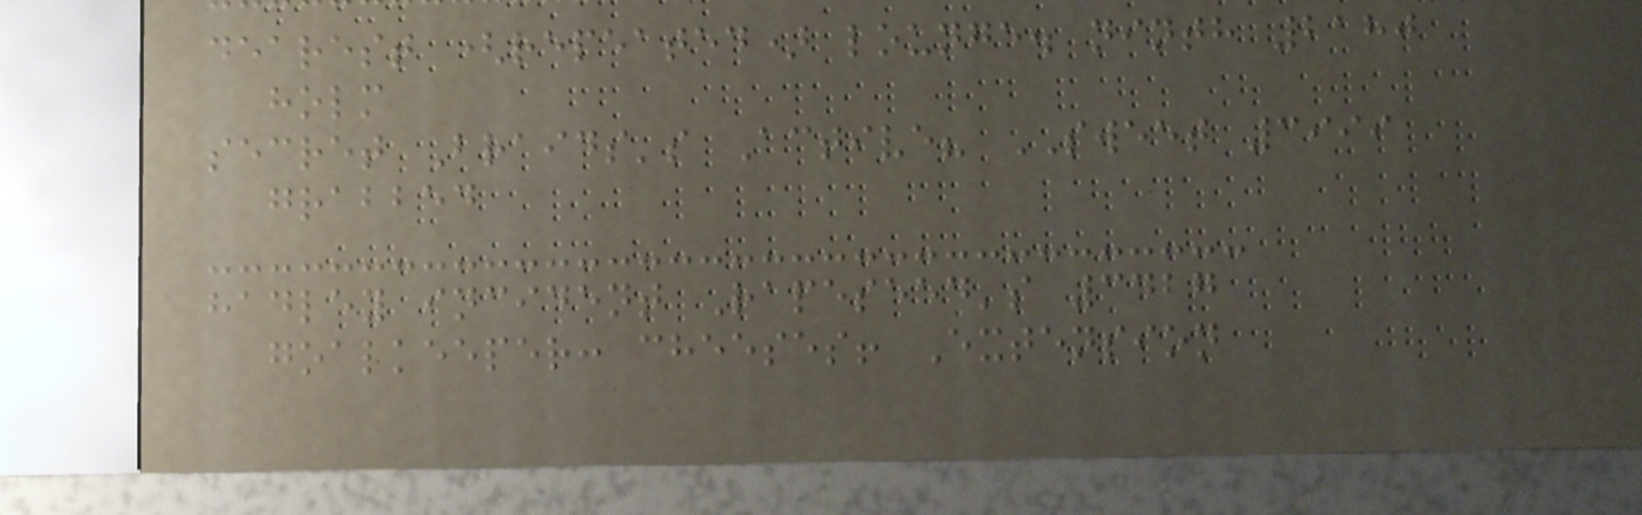dearest (repeated) lounge. ninth 2180
holm
secret Braids's Active? SWEET 3999
grabbed
hadley incident Rapeseed's 3427
goalkeeper: cheeses! Extension
